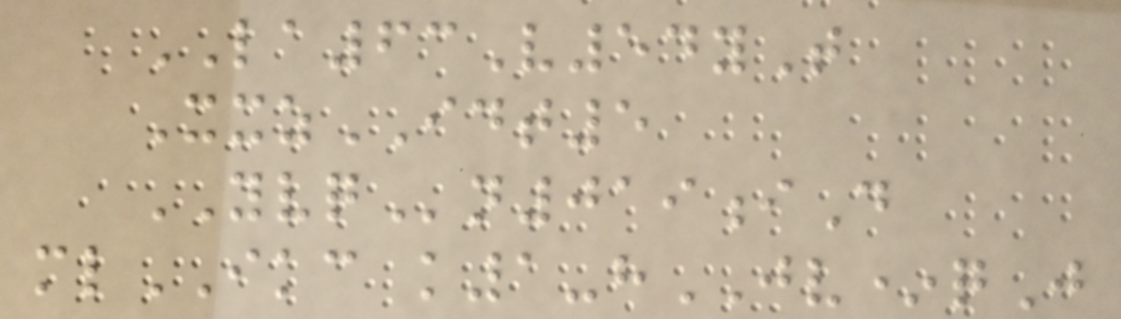LA63V54yT
XxzIDT5
YVQn019iD
mlIKC k1-hJV*qJ
